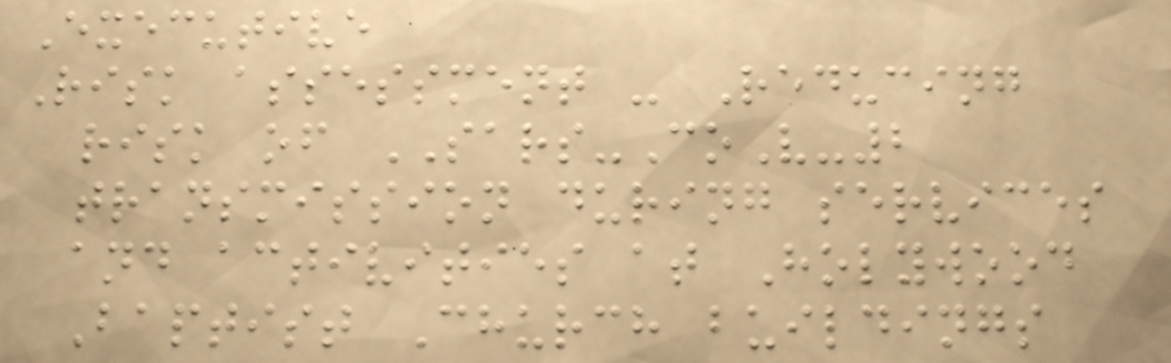Executive
Risk assessment - Reducing
risk of SARS-CoV-2
transmission during services
and activities at Holywood
Baptist Church buildings
